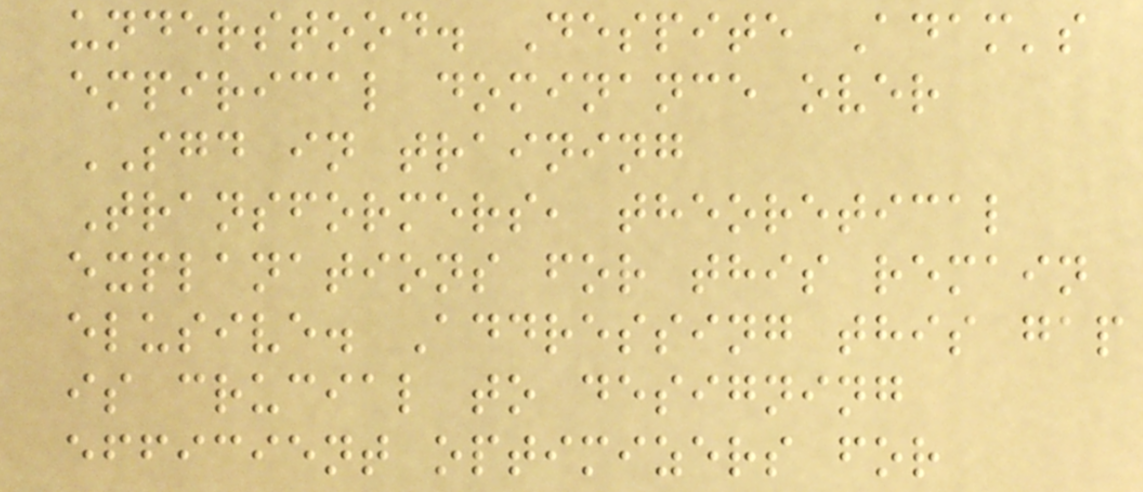understood. Despite Adam's
empirical dominance over
SGD in training
Transformers, theoretical
explanations for this remain
elusive. Addressing this gap
is crucial to designing
efficient optimizers for
